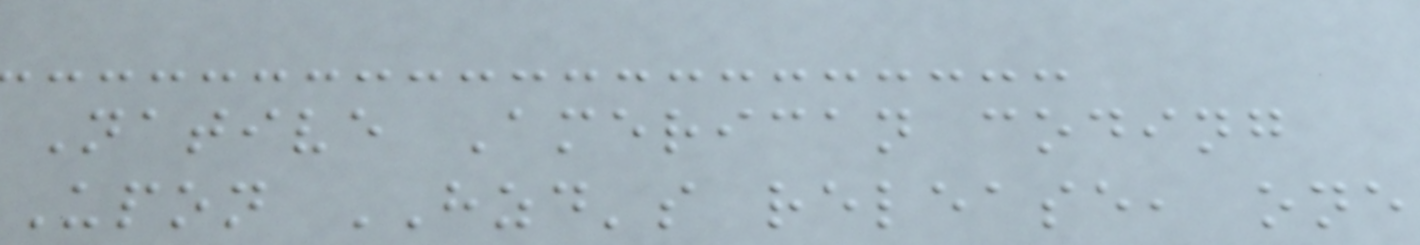Native American coding
Upon HZD's release, one
